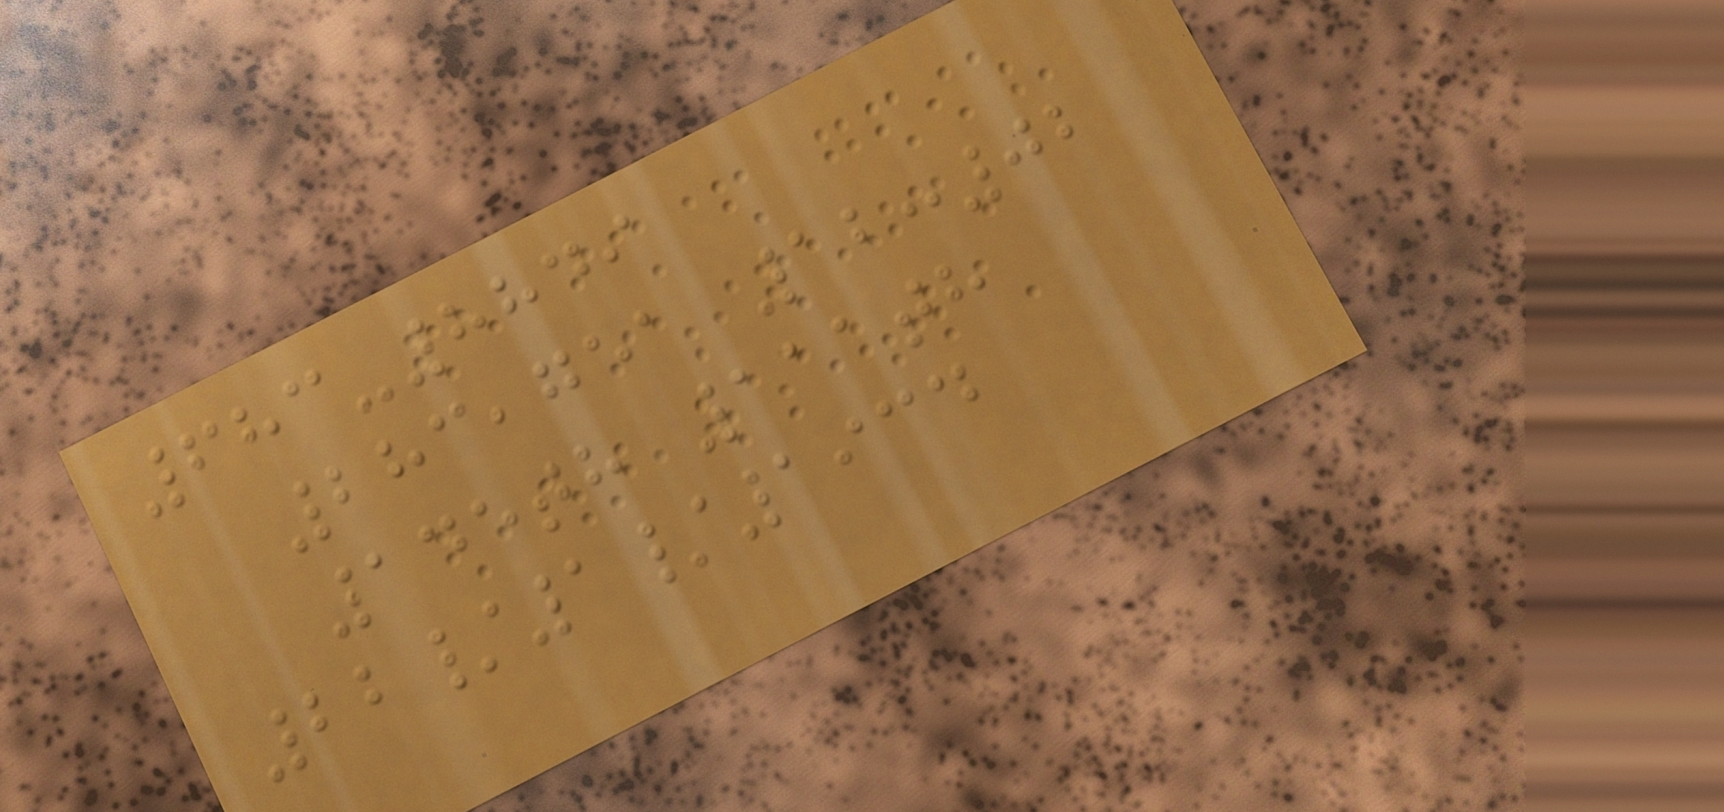683-8849
283,751 12:02
145th 111th
22/1/1934
